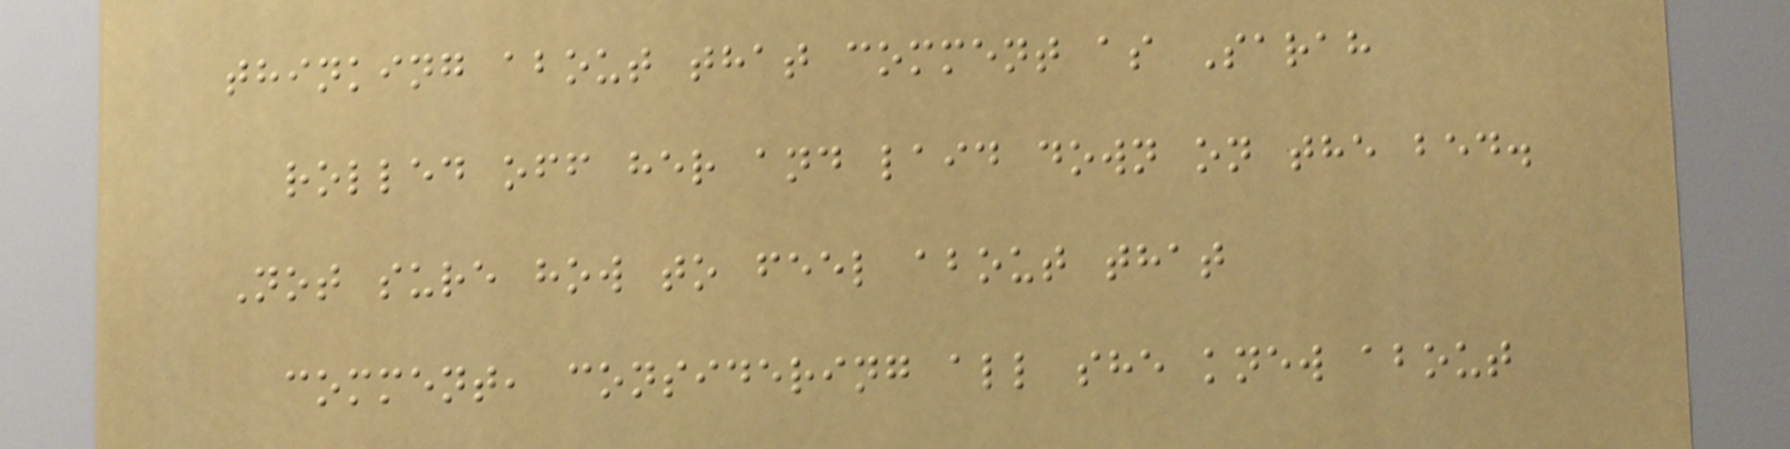thinking about that comment as Sarah
rolled off her and laid down on the bed.
Not sure how to feel about that
comment, considering all she knew about
